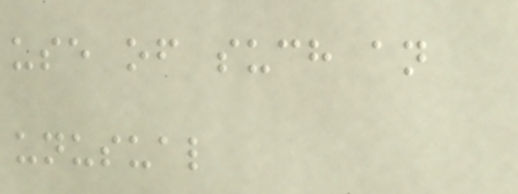use of such an
unusual
